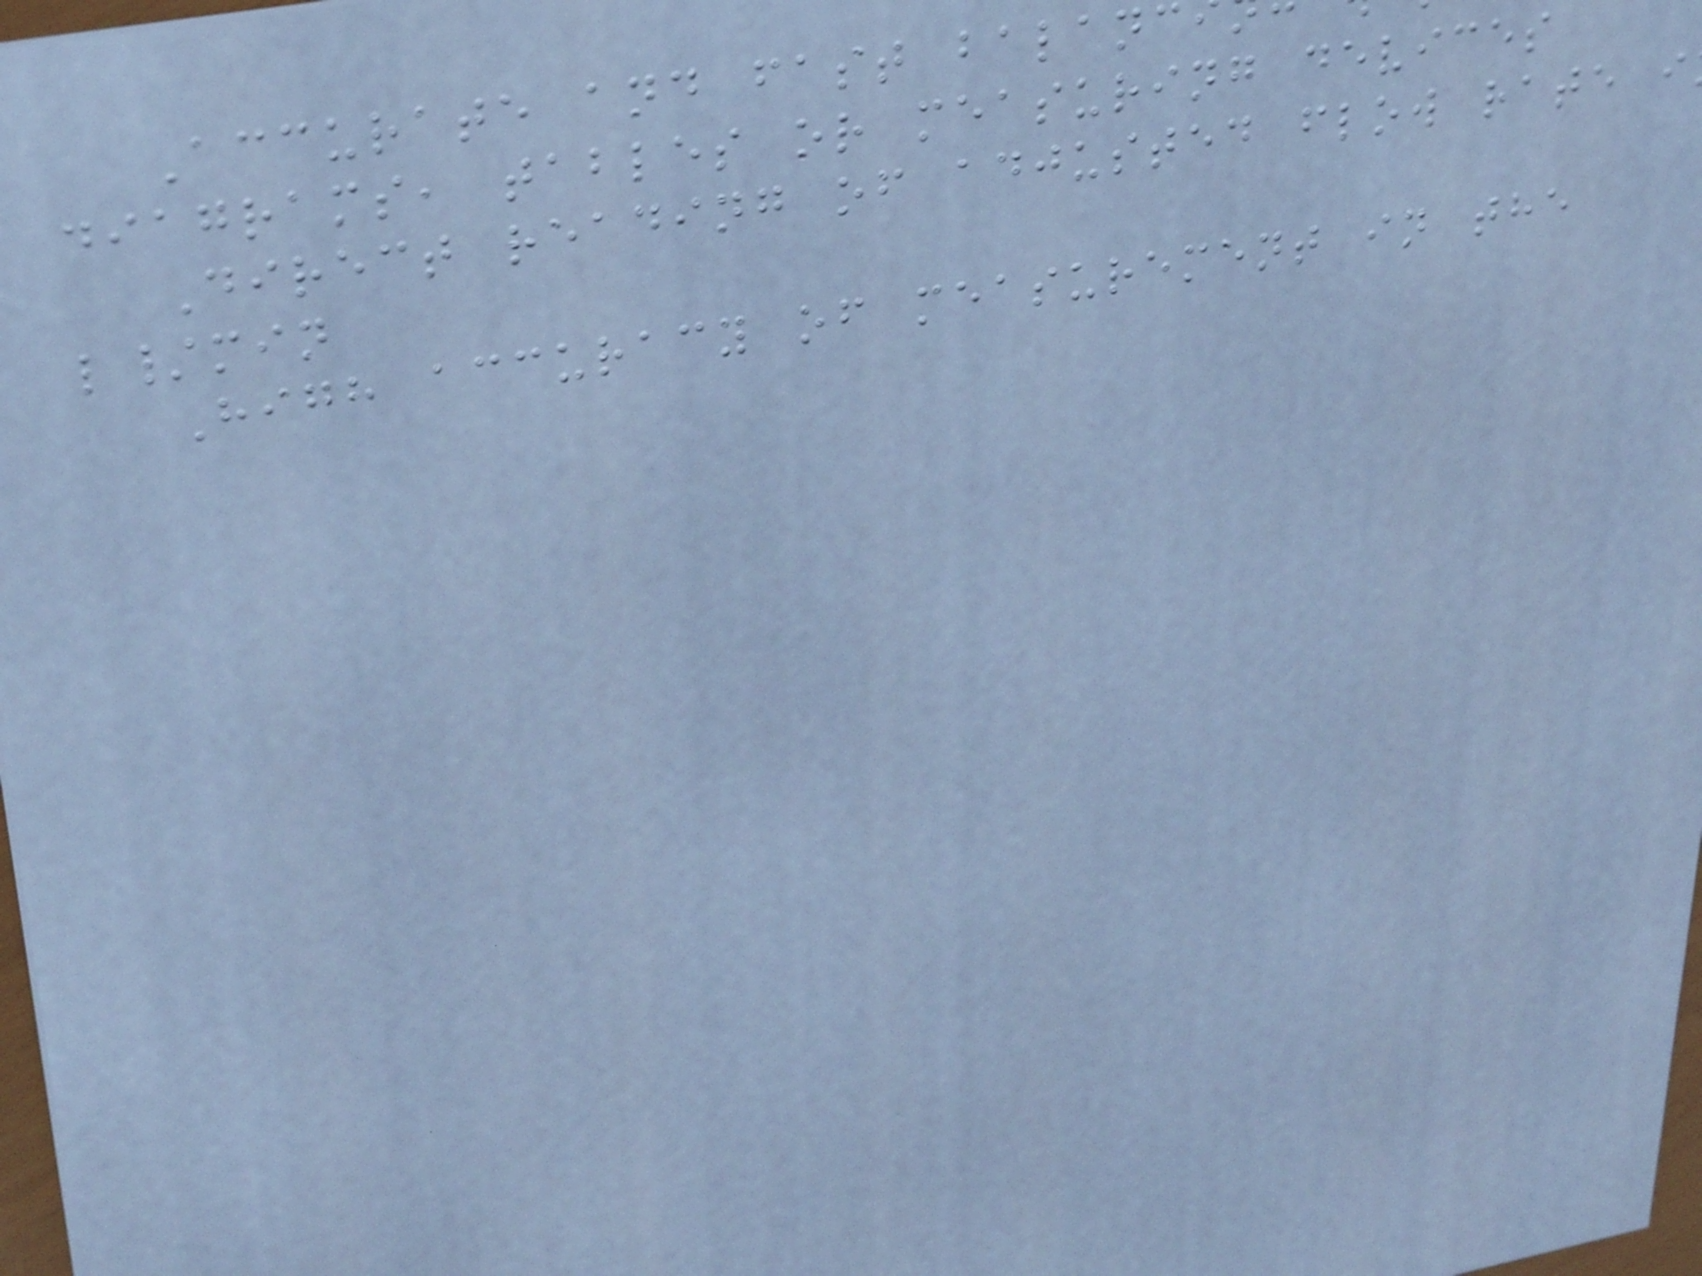Accurate and fast balanc
diagrams, tables or measuring devices
Direct reading of adjusted flow rate i
l/min
High accuracy of measurement in the
